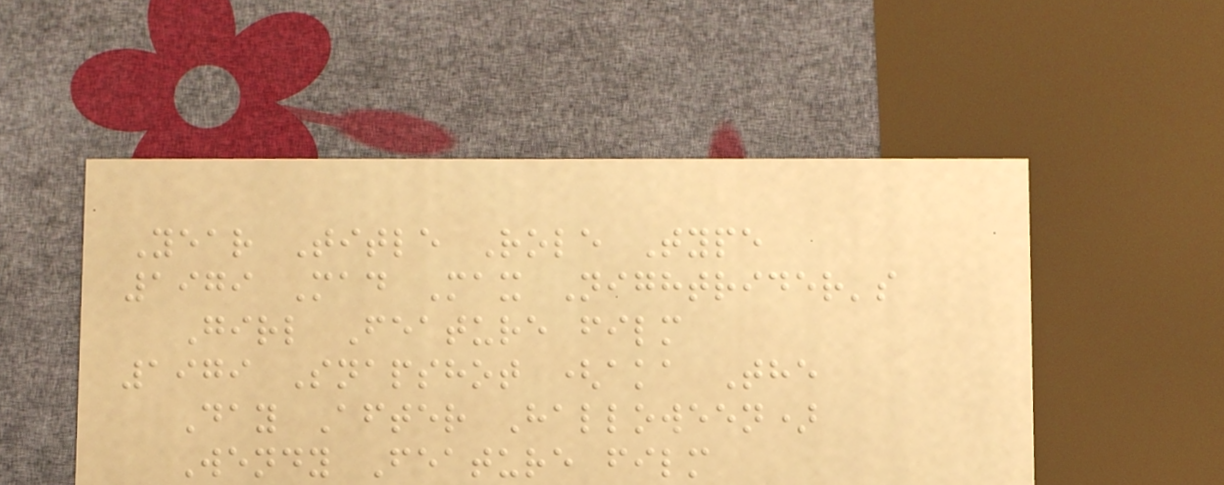Year Title Role Type
1979 Mad Max Nightrider's
Girl Feature film
1979 Snapshot (aka The
Day After Halloween)
Wendy Feature film
